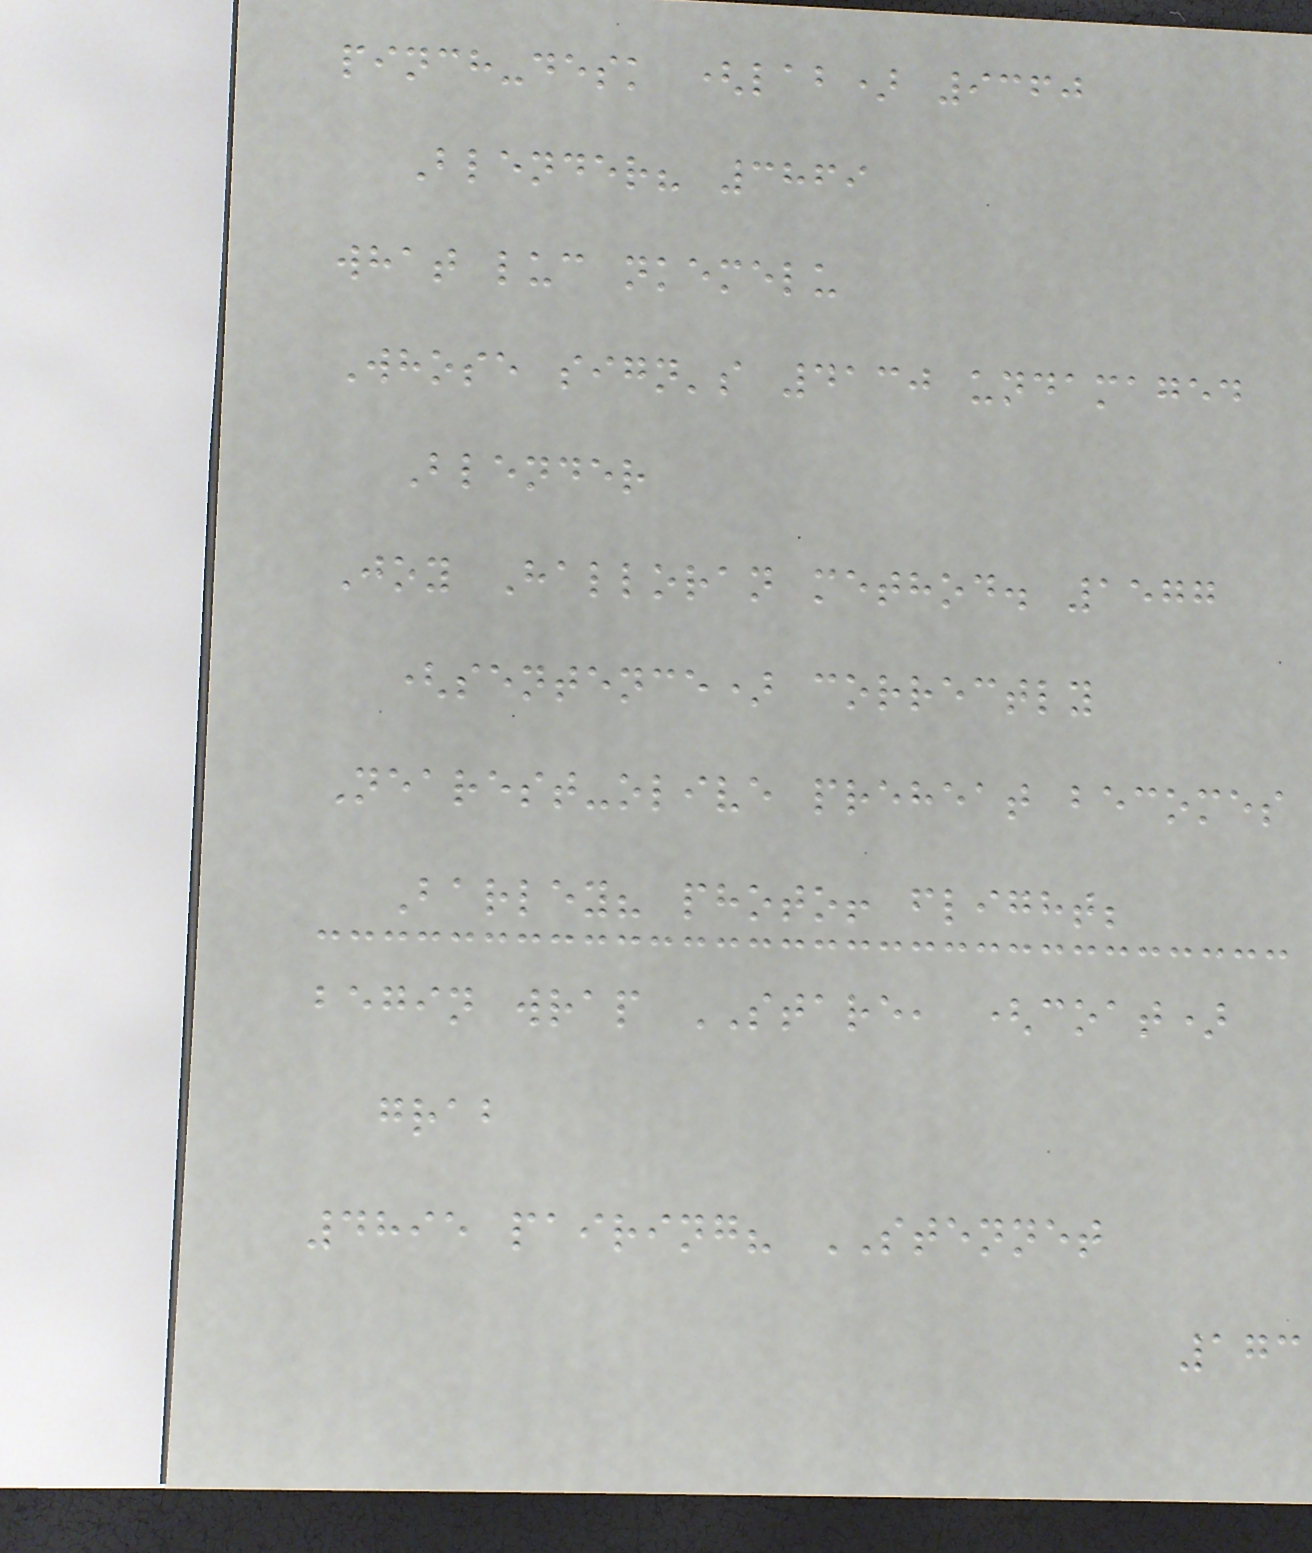pinch-desk (lab) 9360
Blender? 3869
what luc nkemelu
Whose sign's 4130 undamaged
Blender
Joy Halloran method. 1577
(sentence) correctly
Nearest-olive preheat becomes
Barley? photo! flight;
begin wrap STARE, (coat)
grab
4895 pairing? STENNET
173
